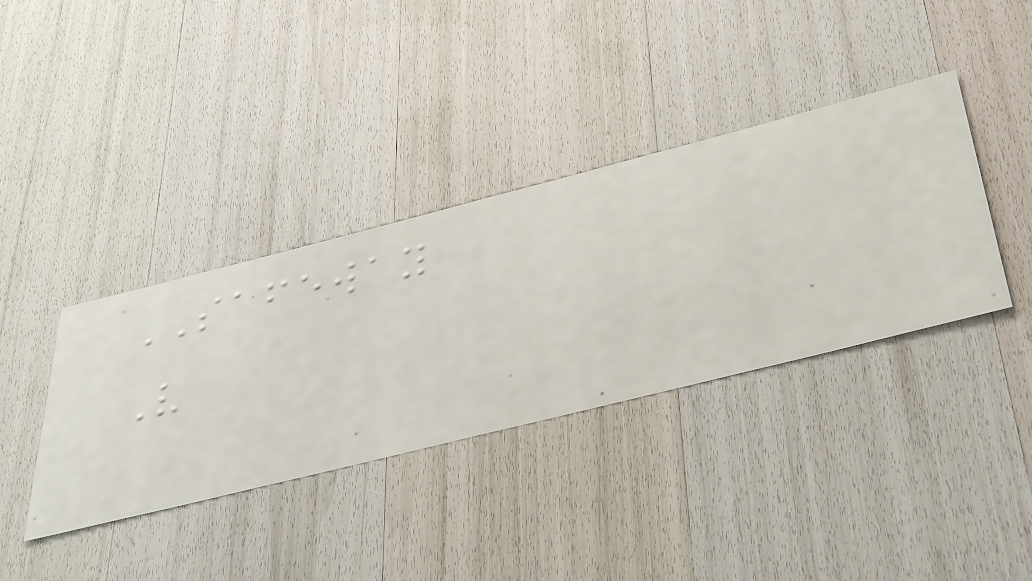SAFEWAY
V
